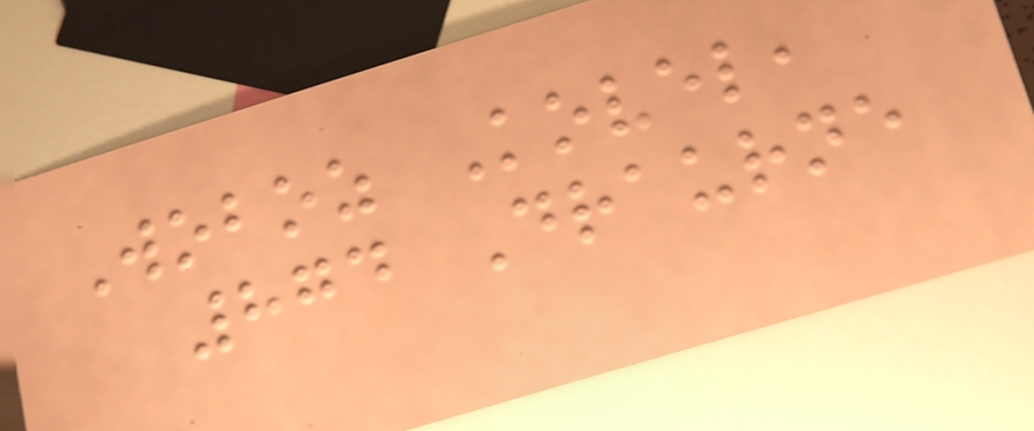Woboz Kovel,
874 Draurne
